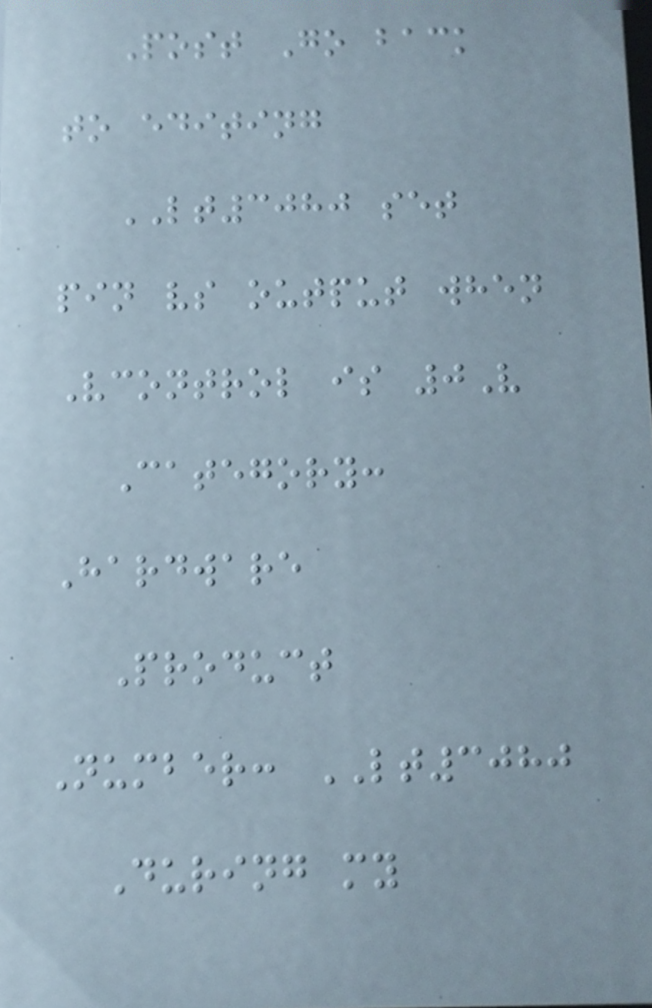Post Go back
to editing
LT3080 set
pin vs output when
Vcontrol is 0V
Category:
Hardware
Product
Number: LT3080
During my
